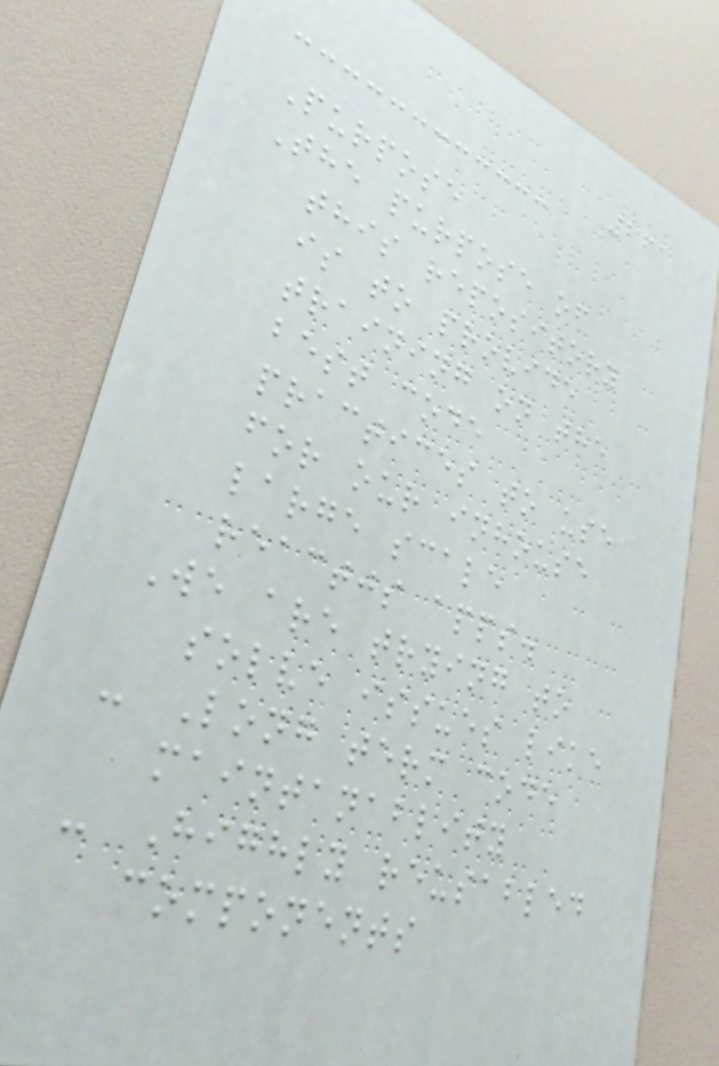261
Purpose
The purpose of
this repository
is to provide
training on the
best code
practices to use
for our inhouse
large scale
reactjs apps.
We are trying to
solve issues like
- Long term code
maintanablity
- Highly reusabled
components
